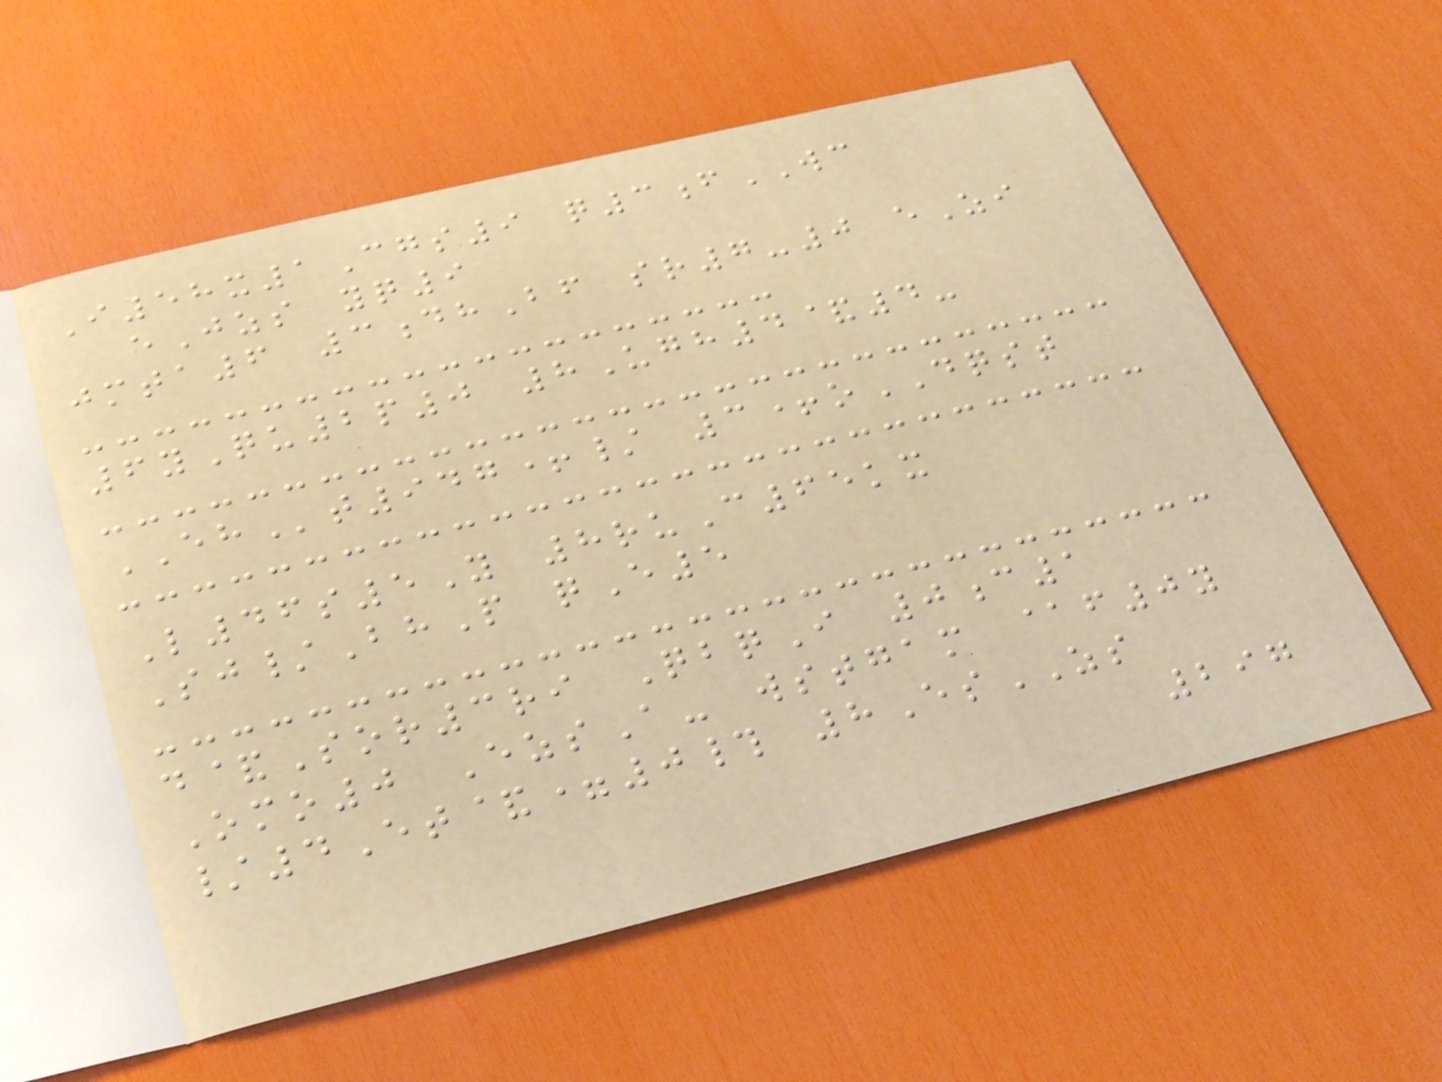I58x1Cgs9 q3fWC
eJzs yq9
jmta6 3dhBf sr7-0 eZi
6yQu2p0 8Ugh4&4-
EHt947+/ 3+oDQST
L46s5Y 8ruC65kx
Sj/BhP qE5
d&Sor3ri QbqI 0c1
Omo0 EzsA- wstgam @f0y
/4Et&=0# 8EsZS
297
